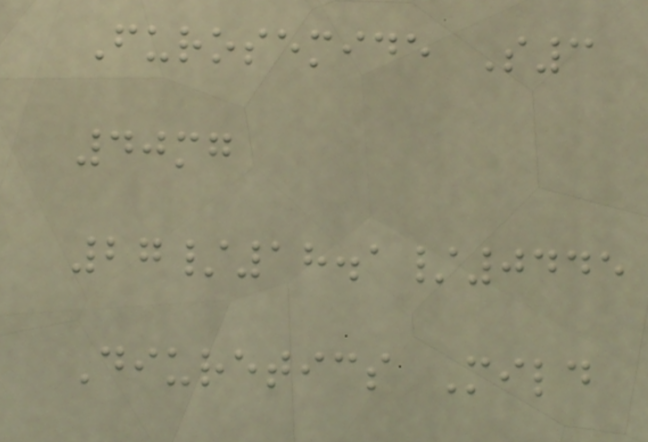Furosemide S3
40mg
27/18.1/0445
Diuretics Mild
